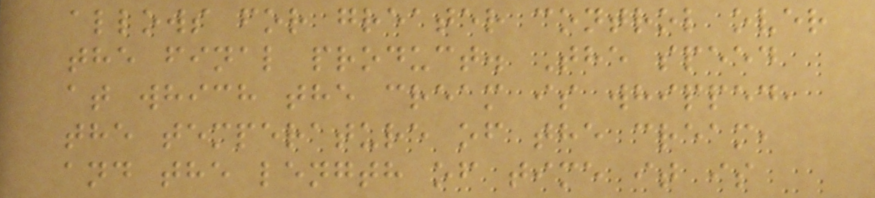allows for greater control over
the final product. The speed
at which the cream is whipped,
the temperature of the cream,
and the length of time it is
